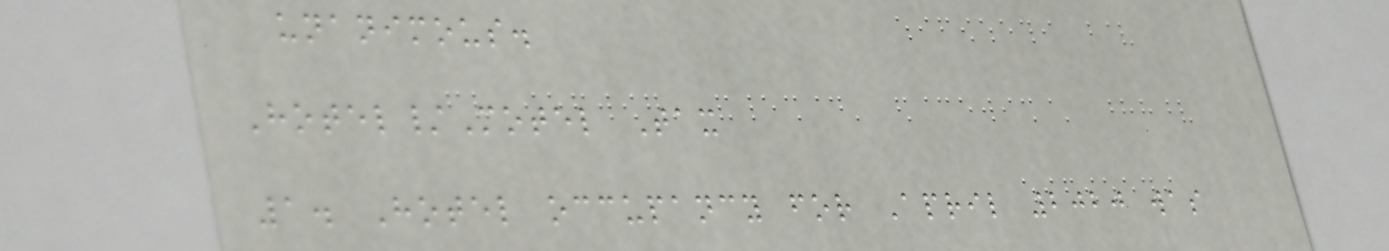unanimous.
Hotel/Motel Tax
1. Hotel occupancy for April 2020 was
